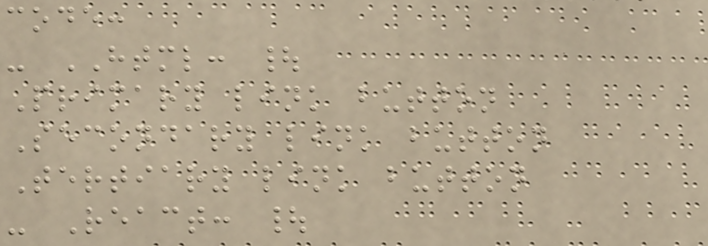code:
- HTML: |
Primary link button
Secondary link button
Tertiary link button
- React: |
